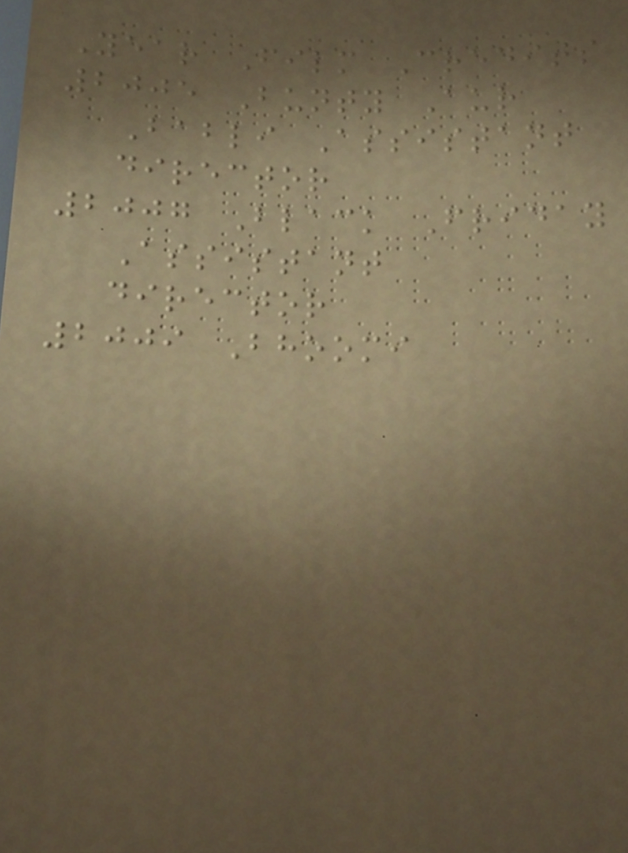Year Film Credits
2005 Bunty Aur
Babli Assistant
director
2007 Black Friday
Assistant
director
2009 Bhoomi
